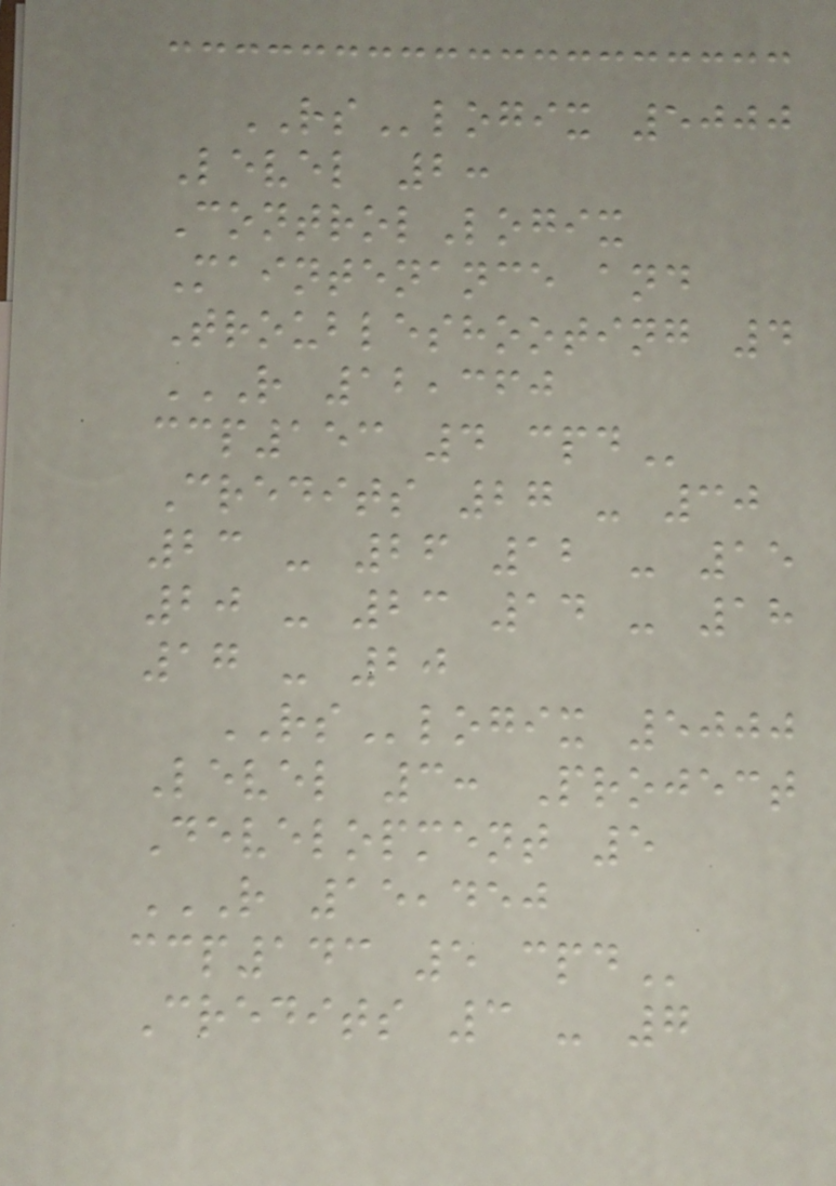RSlogix 5000
Level 2:
ControlLogix
Maintenance and
Troubleshooting 4
R 12,360
CCP153 4 CPD
Credits 27 - 30
23 - 26 12 - 15
20 - 23 14 - 18
17 - 20
RSlogix 5000
Level 3: Project
Development 5
R 15,450
CCP143 5 CPD
Credits 3 - 7
